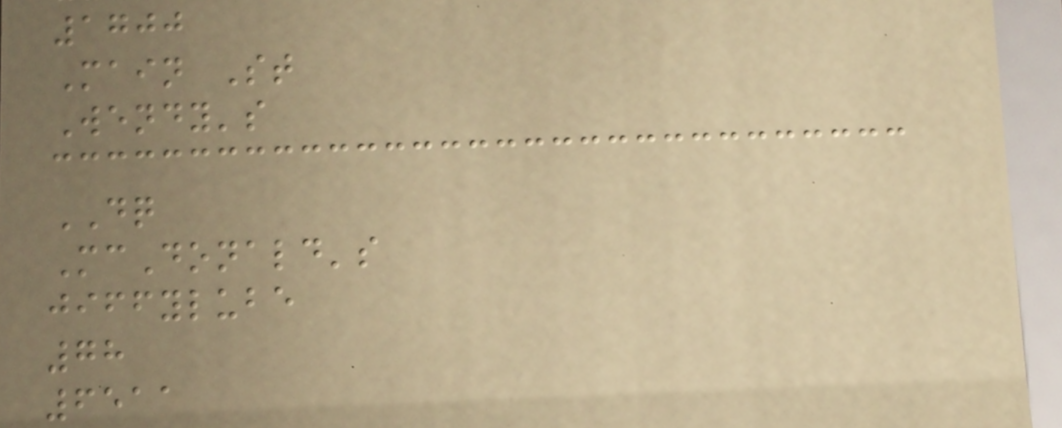1700
Main St
Wendy's
DQ
McDonald's
jiffylube
78
6511
